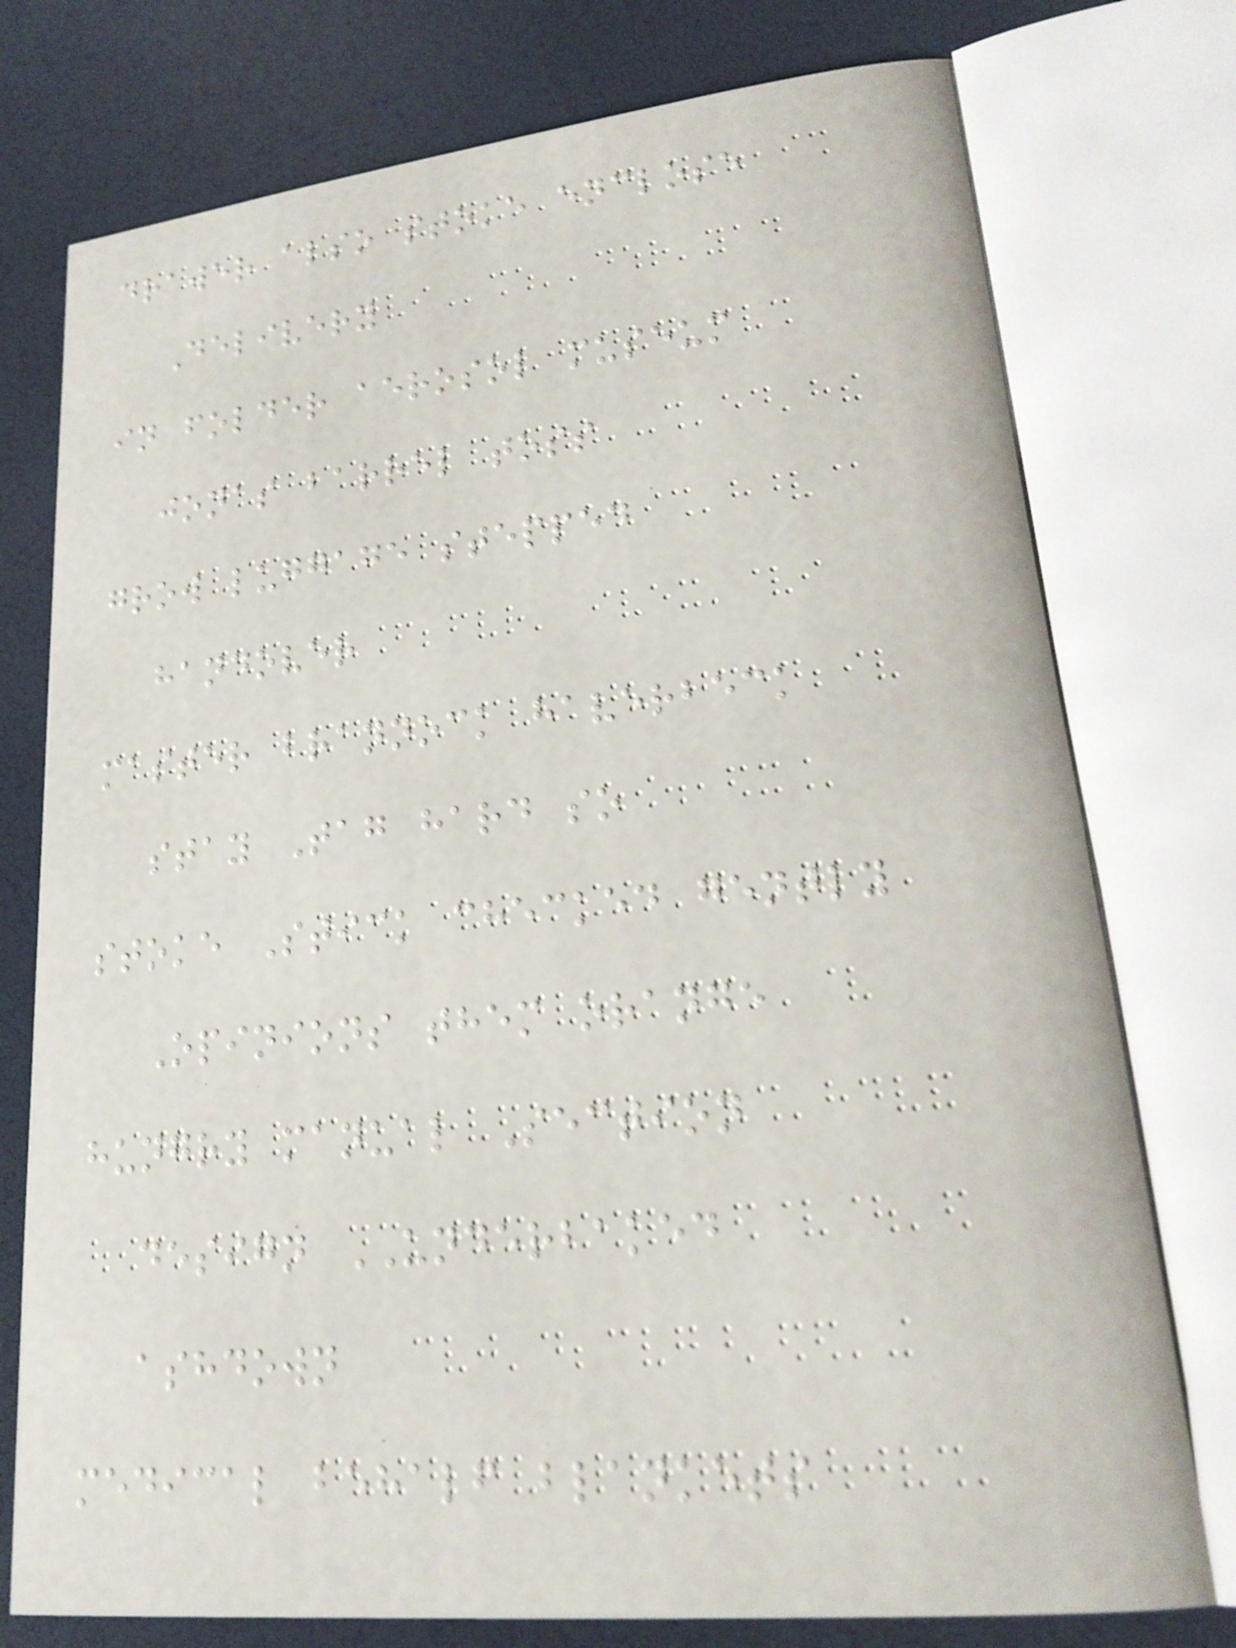drawer also stoke enclose
Delivery
in folder aerosol museum
jonas barrel toss
grow luggage stepped
handover
master brannock haverbeck
stay Tag hard so
stoke Stick checked gently
Opinions them orange
hungry manual Section
design UNDERBAKED
ashdown
medical behalf blankets
